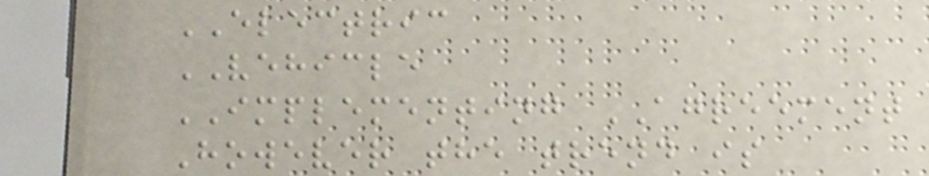ELECTRIC
VEHICLE
IMPLEMENTING AGREEMENT
However the trend is
